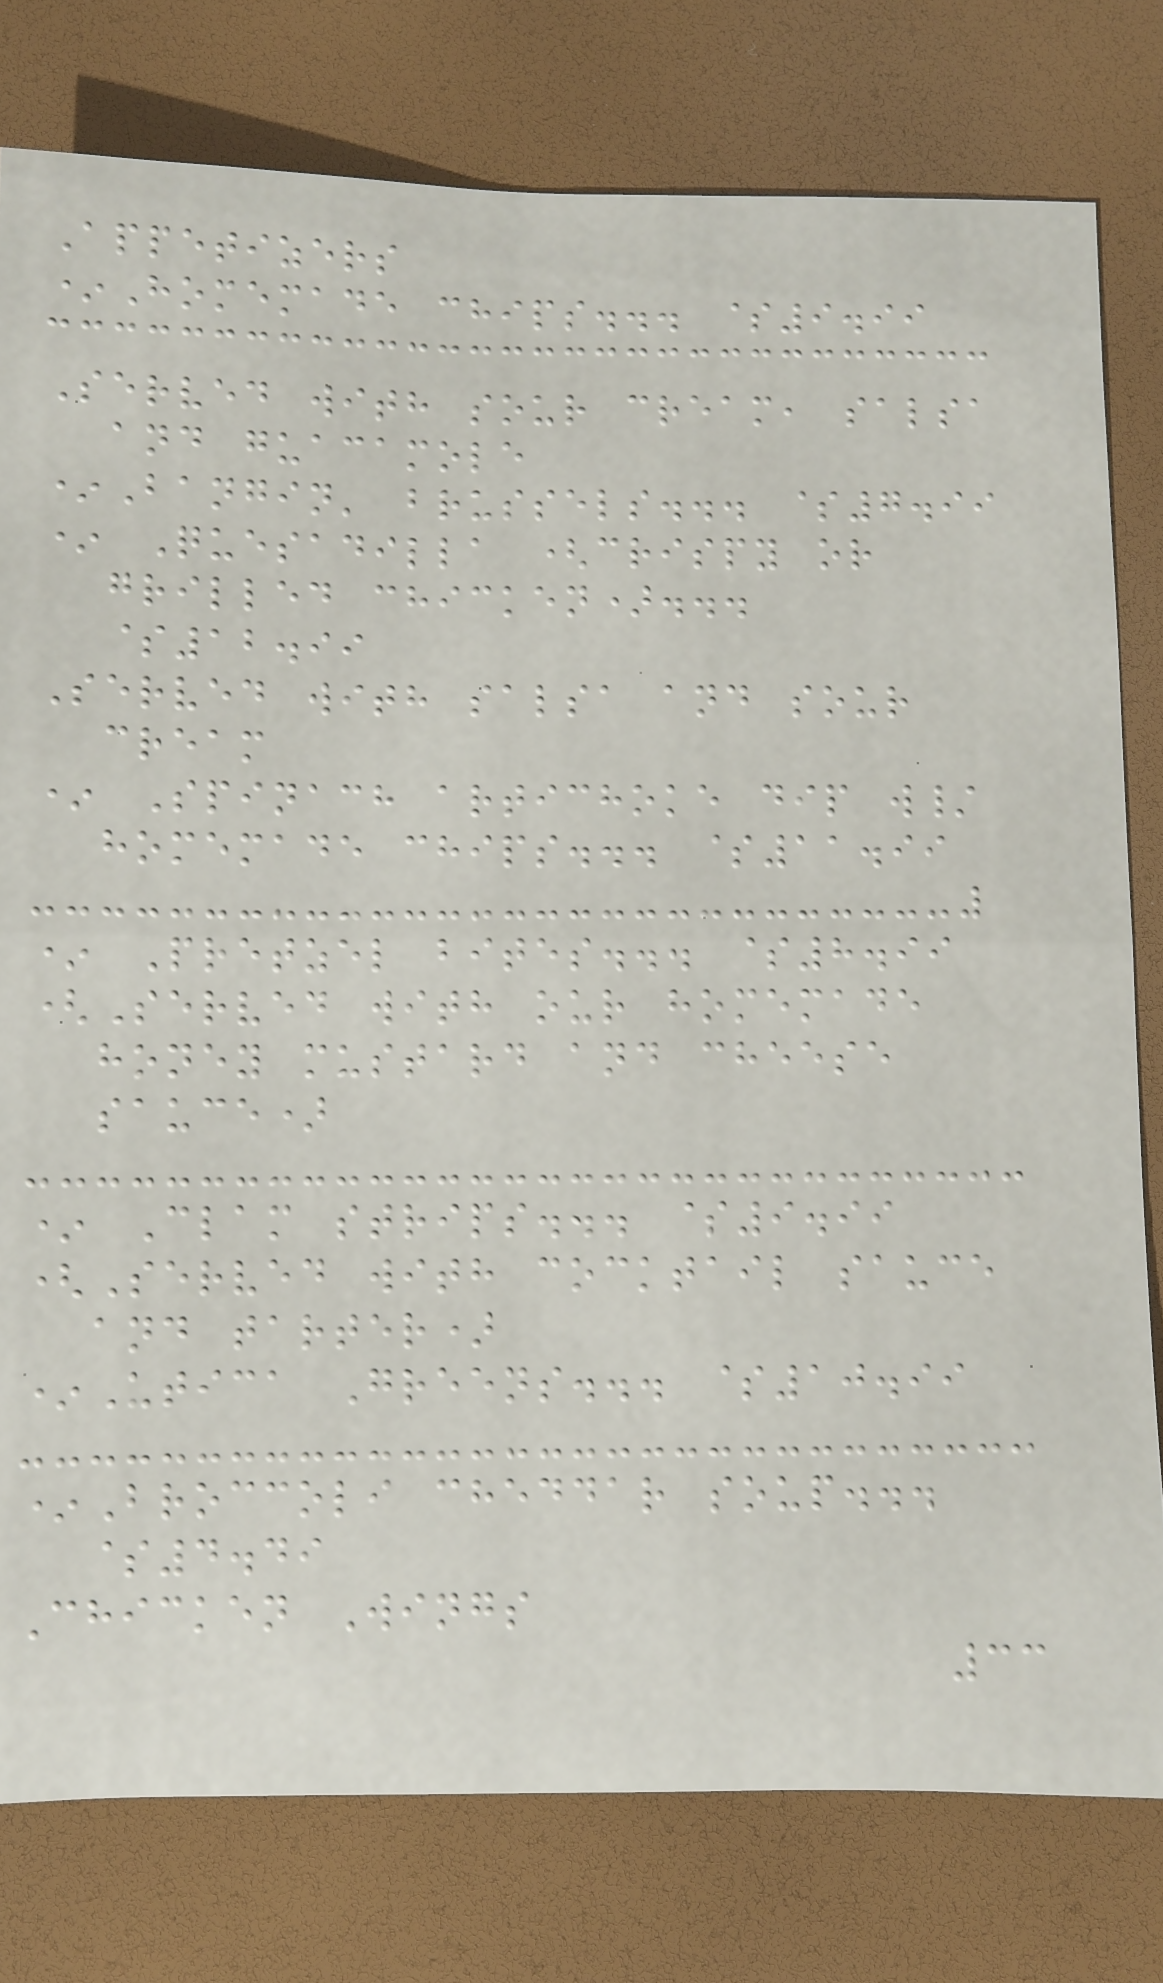Appetizers
*Homemade chips... $9.99
Served with sour cream, salsa
and guacamole
*Bangin' brussels... $7.99
* Quesadilla (crispy or
grilled chicken)...
$12.99
Served with salsa and sour
cream
* Spinach artichoke dip w/
homemade chips... $11.99
* Pretzel bites... $8.99
(Served with our homemade
honey mustard and cheese
sauce)
* Clam strips... $9.99
(Served with cocktail sauce
and tarter)
*Utica Greens... $10.99
*Broccoli cheddar soup...
$4.49
Chicken Wings
33
